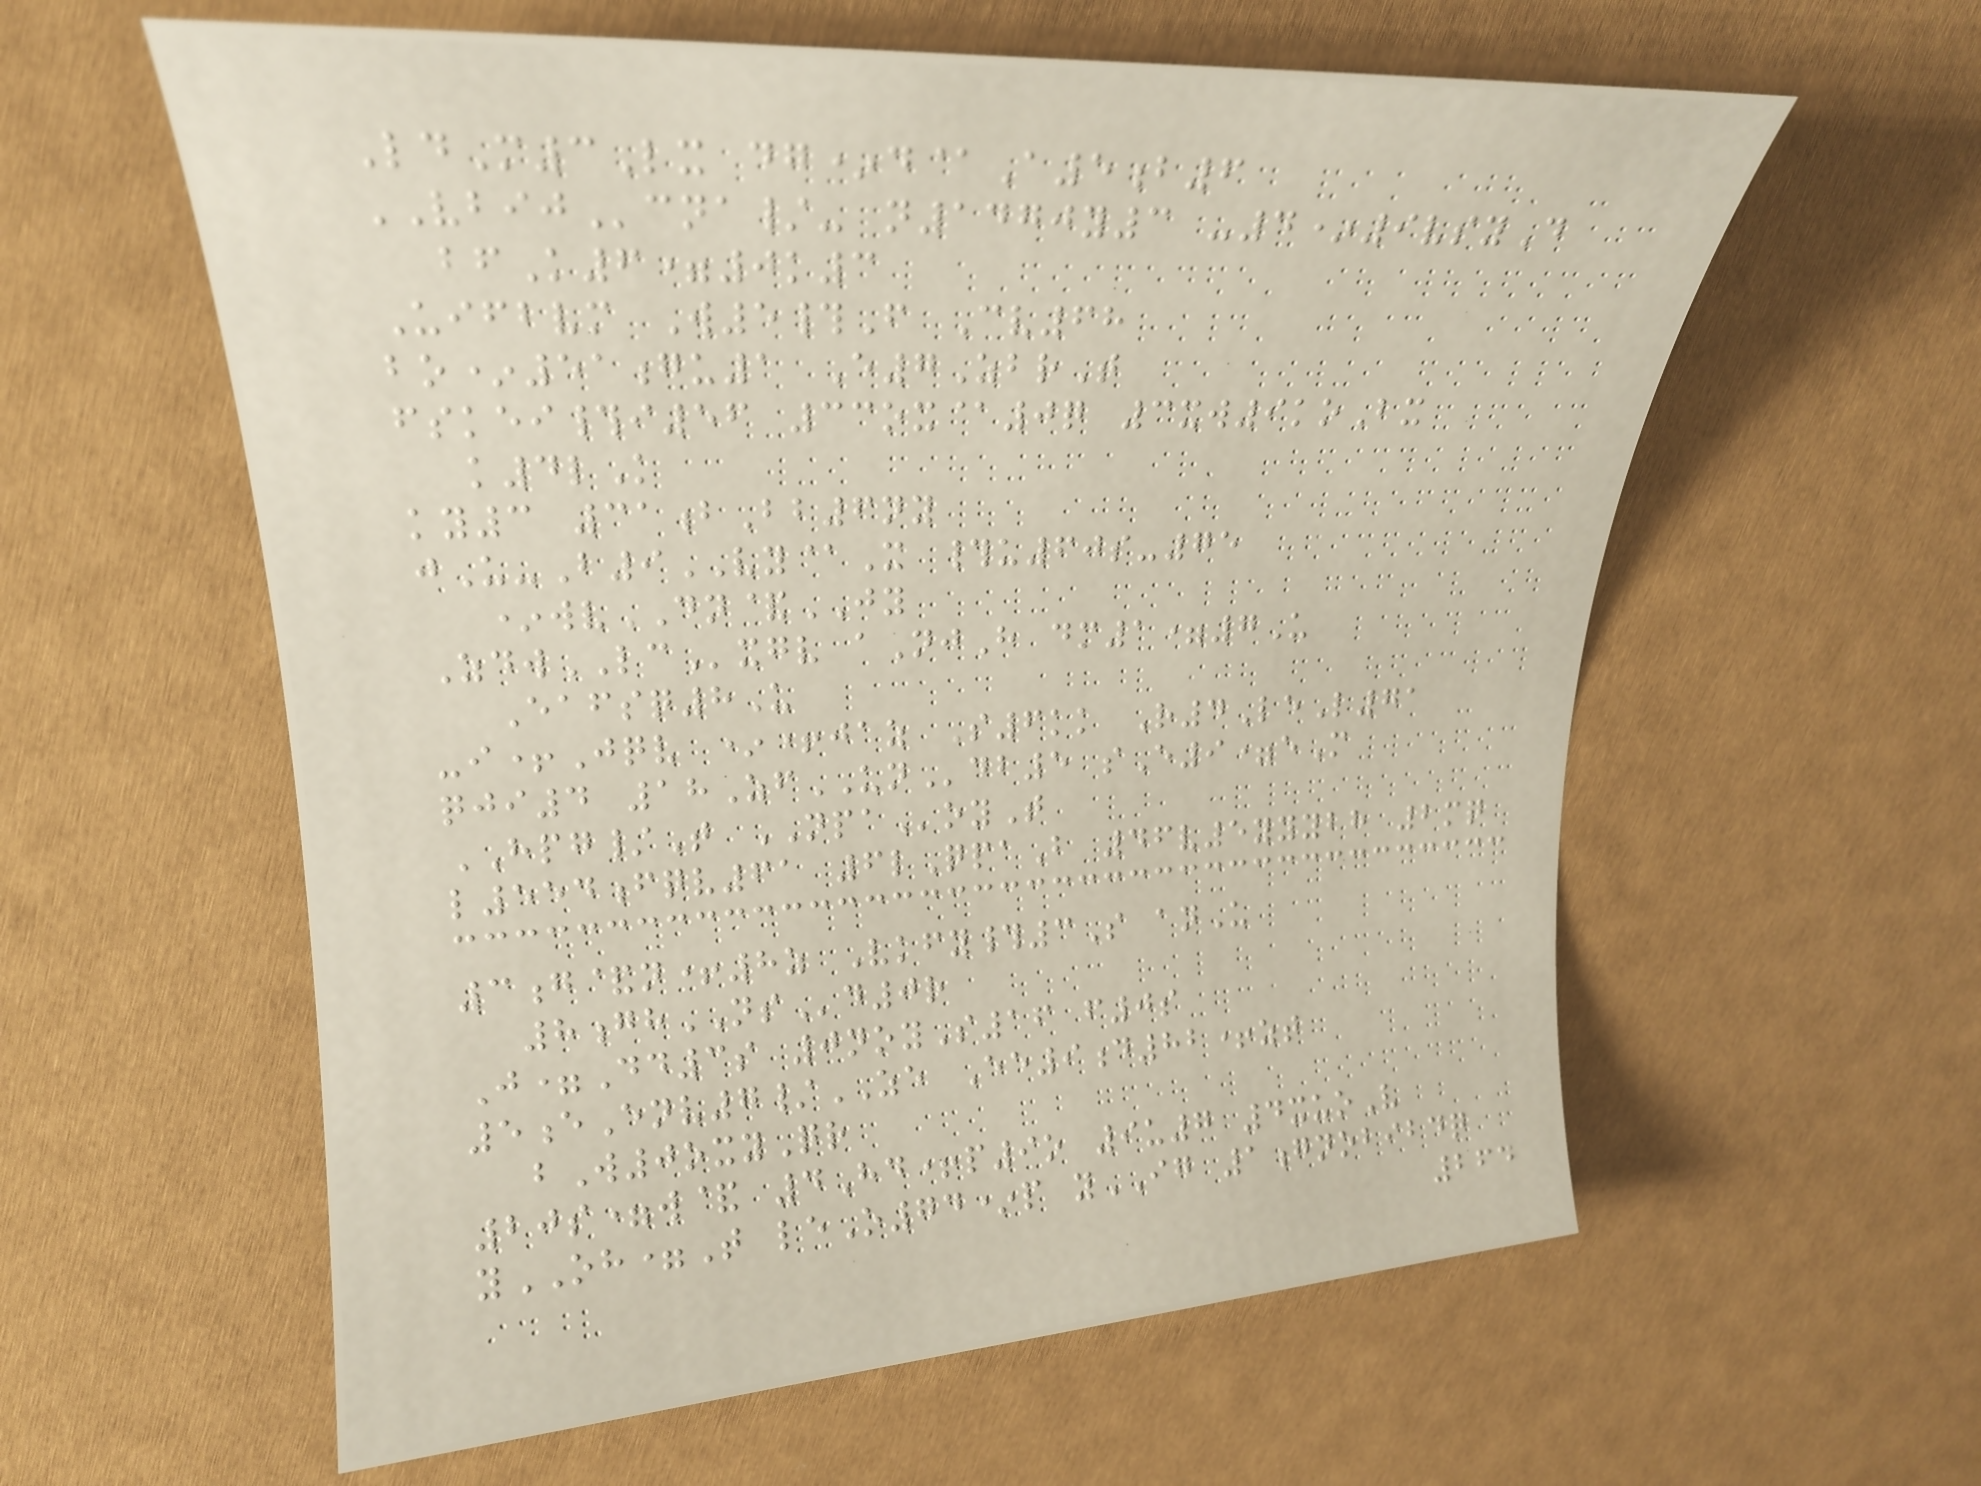LdM3Lx dg*d@A5b6
VBIJcna/- n1470y3 -4*9vsyD
bfK6=0k3
Uifbvm W5#F Cv68
bo*51gu1 E7ZbrT
fskei#i56 33ox@0q 3xw9koBx
k4lK
ky3 31bBb6ny
jU-B9VY@X #u60s-75
*wvDN&JY
ZdwLCxgv aNjH dm1=7U
Eafsq8U
-i+Jqv *+jaz S6kk R4LeL71
qji4 18ZfUNdb5 sE9=eM
HPG/T NPAoyT
l554fqv61 6lQpaB 46v5yyybh 2mq
3g&n+8z Vkfy#3S anU
8ghNSd0r
J=Dd3s 0noyS16 f0s
5eEnv7/ZE Ee9d82+zt
bW0oxyQr
20s=w& 4Hd+p9o 9u7 4xuoV
yOH=T leO74*p yIG 1gnobibdq
264
